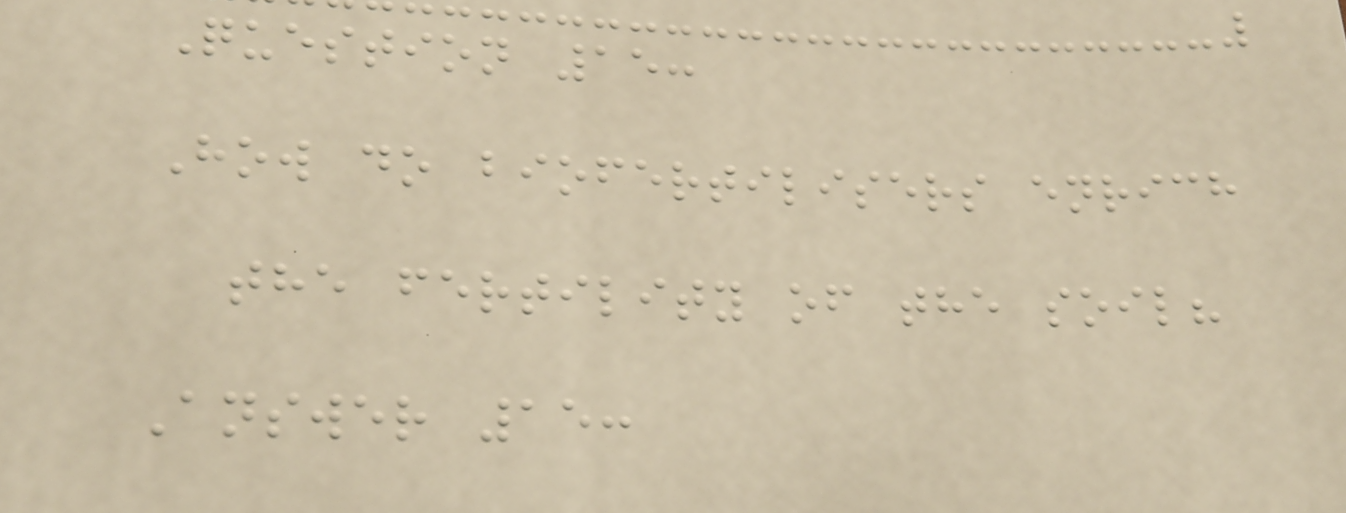Question 15:
How do biofertilisers enrich
the fertility of the soil?
Answer 15:
